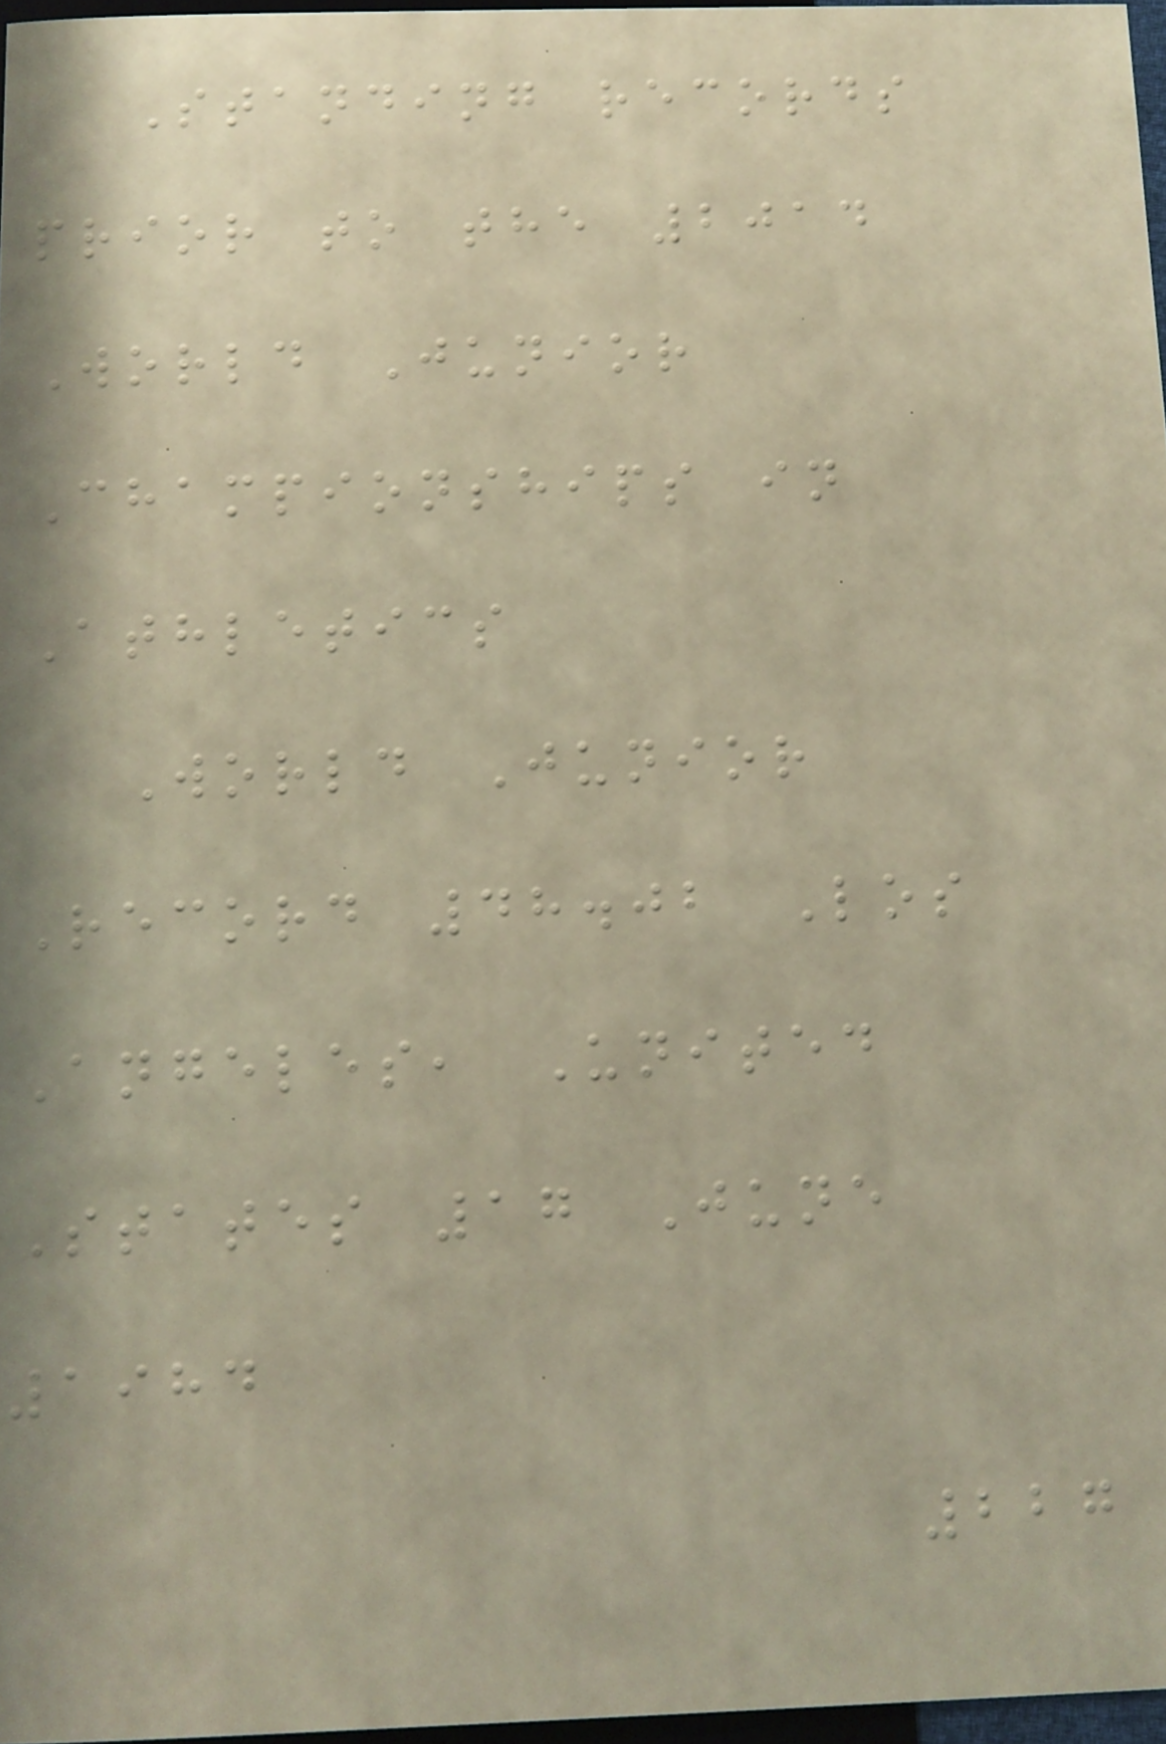Standing records
prior to the 2014
World Junior
Championships in
Athletics
World Junior
Record 48.02 Los
Angeles, United
States 17 June
1984
227
